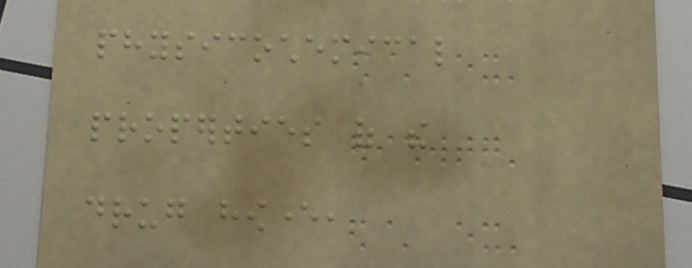physicochemical
properties of the
drug however,
